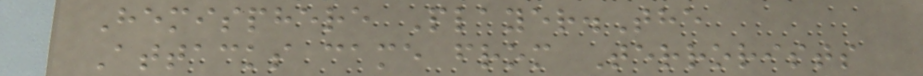Hemisphere Player.The
Attacks came from Terrorists
